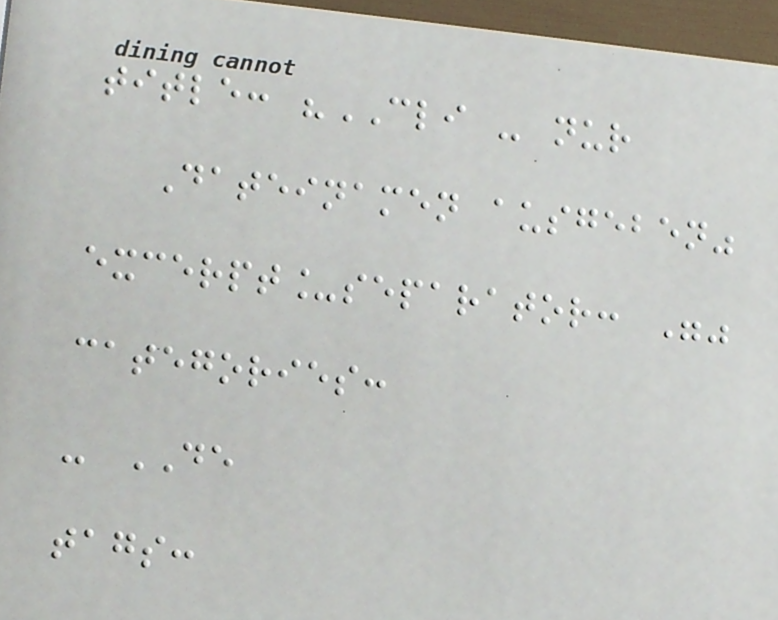title: "CLI - nur
Dateinamen ausgeben"
excerpt_separator: ""
categories:
- DE
tags:
